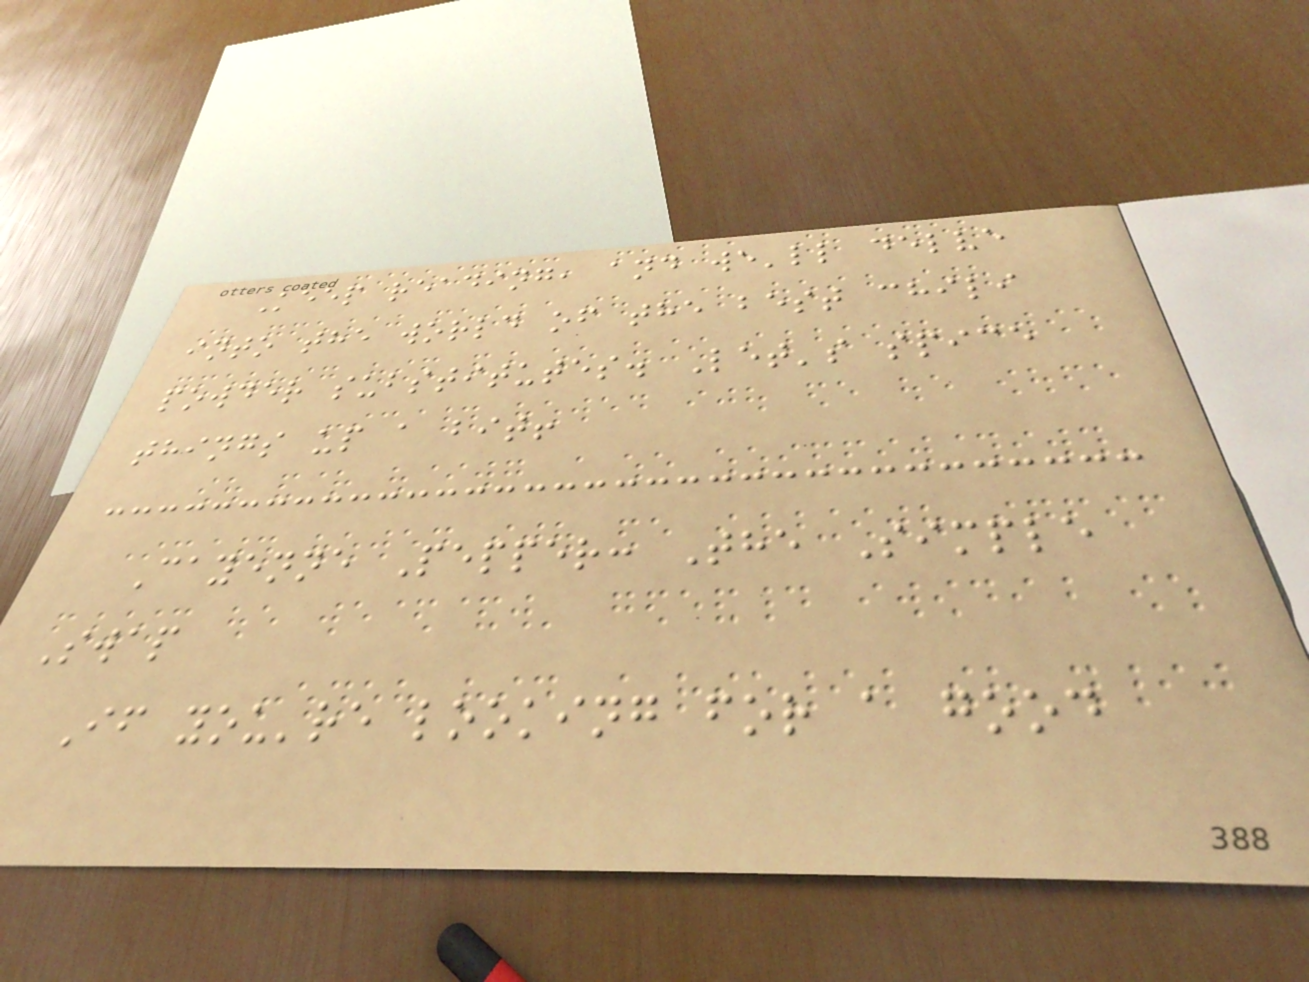Keep reading, and we'll delve
into the world of the best chili
powder substitutes. Let's spice
things up a bit!
Cayenne Pepper: The Simple
Swap
If you're looking for a good
